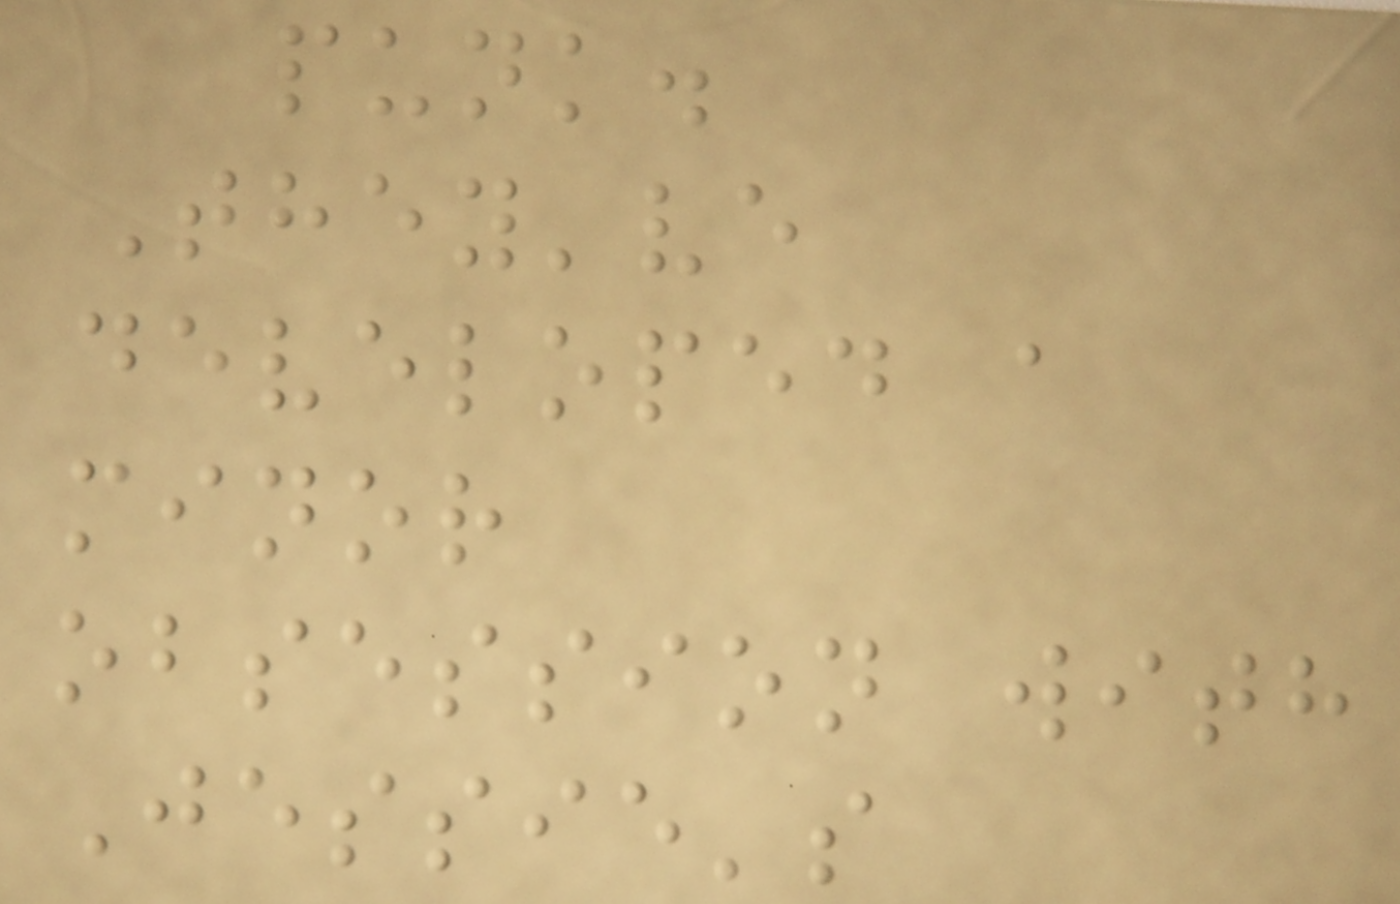punk.
They've
developed a
minor
obsession with
Jessie's
